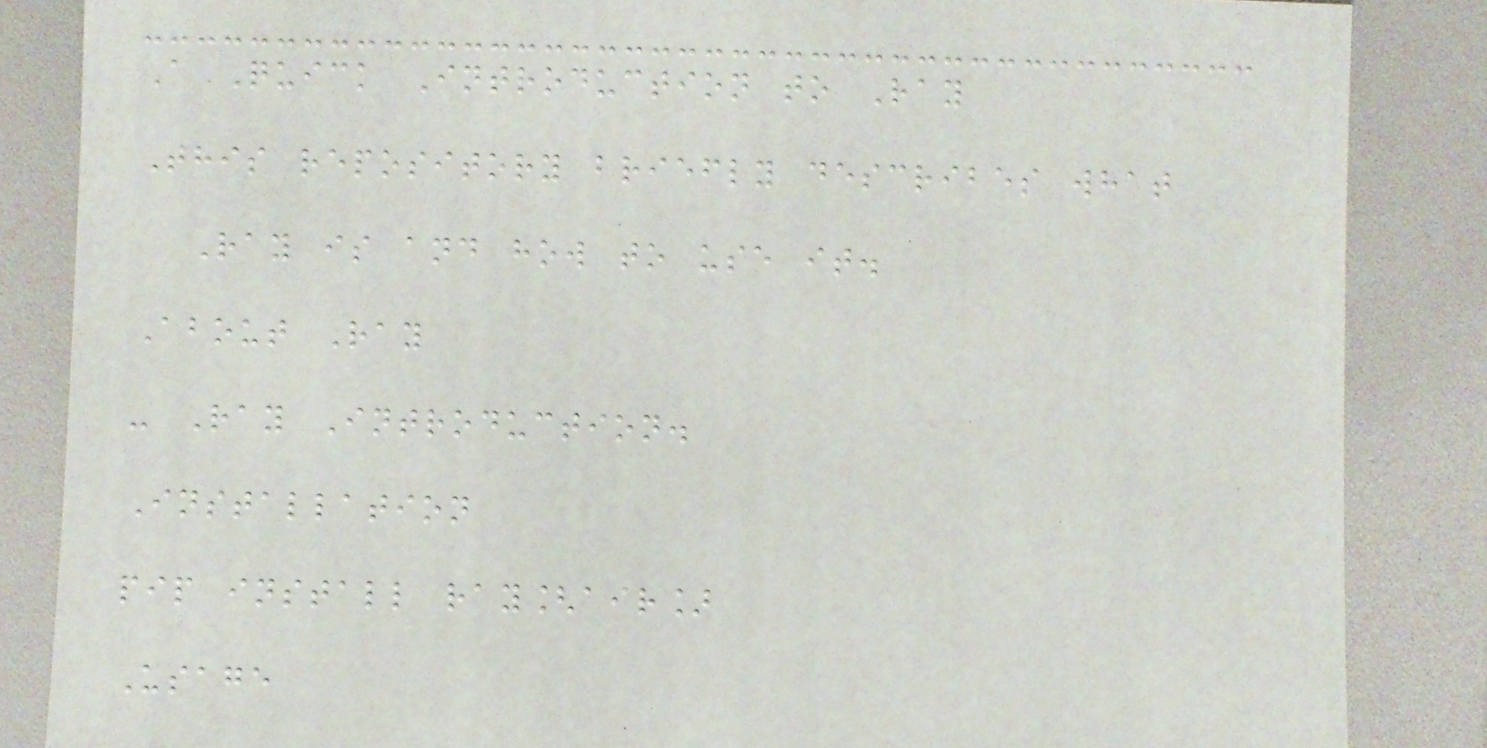A Quick Introduction to Ray
This repository briefly describes what
Ray is and how to use it.
About Ray
- Ray Introduction.
Installation
pip install ray[air]
Usage
